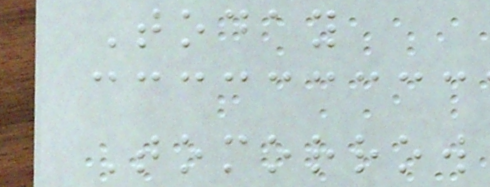Today
Tomorrow
